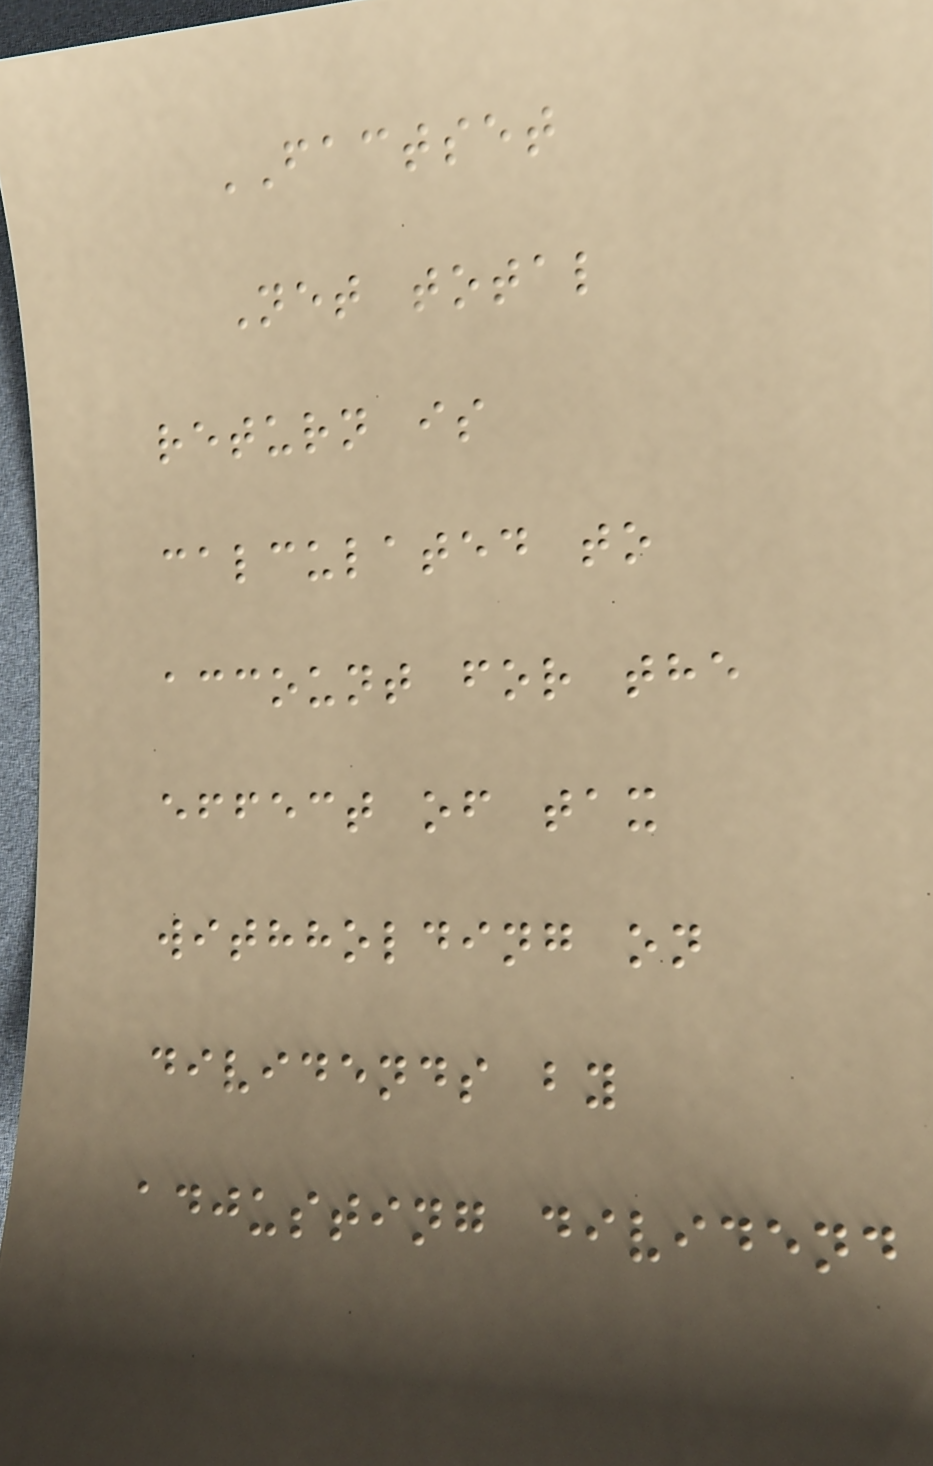FACTSET
Net total
return is
calculated to
account for the
effect of tax
withholding on
dividends by
adjusting dividend
